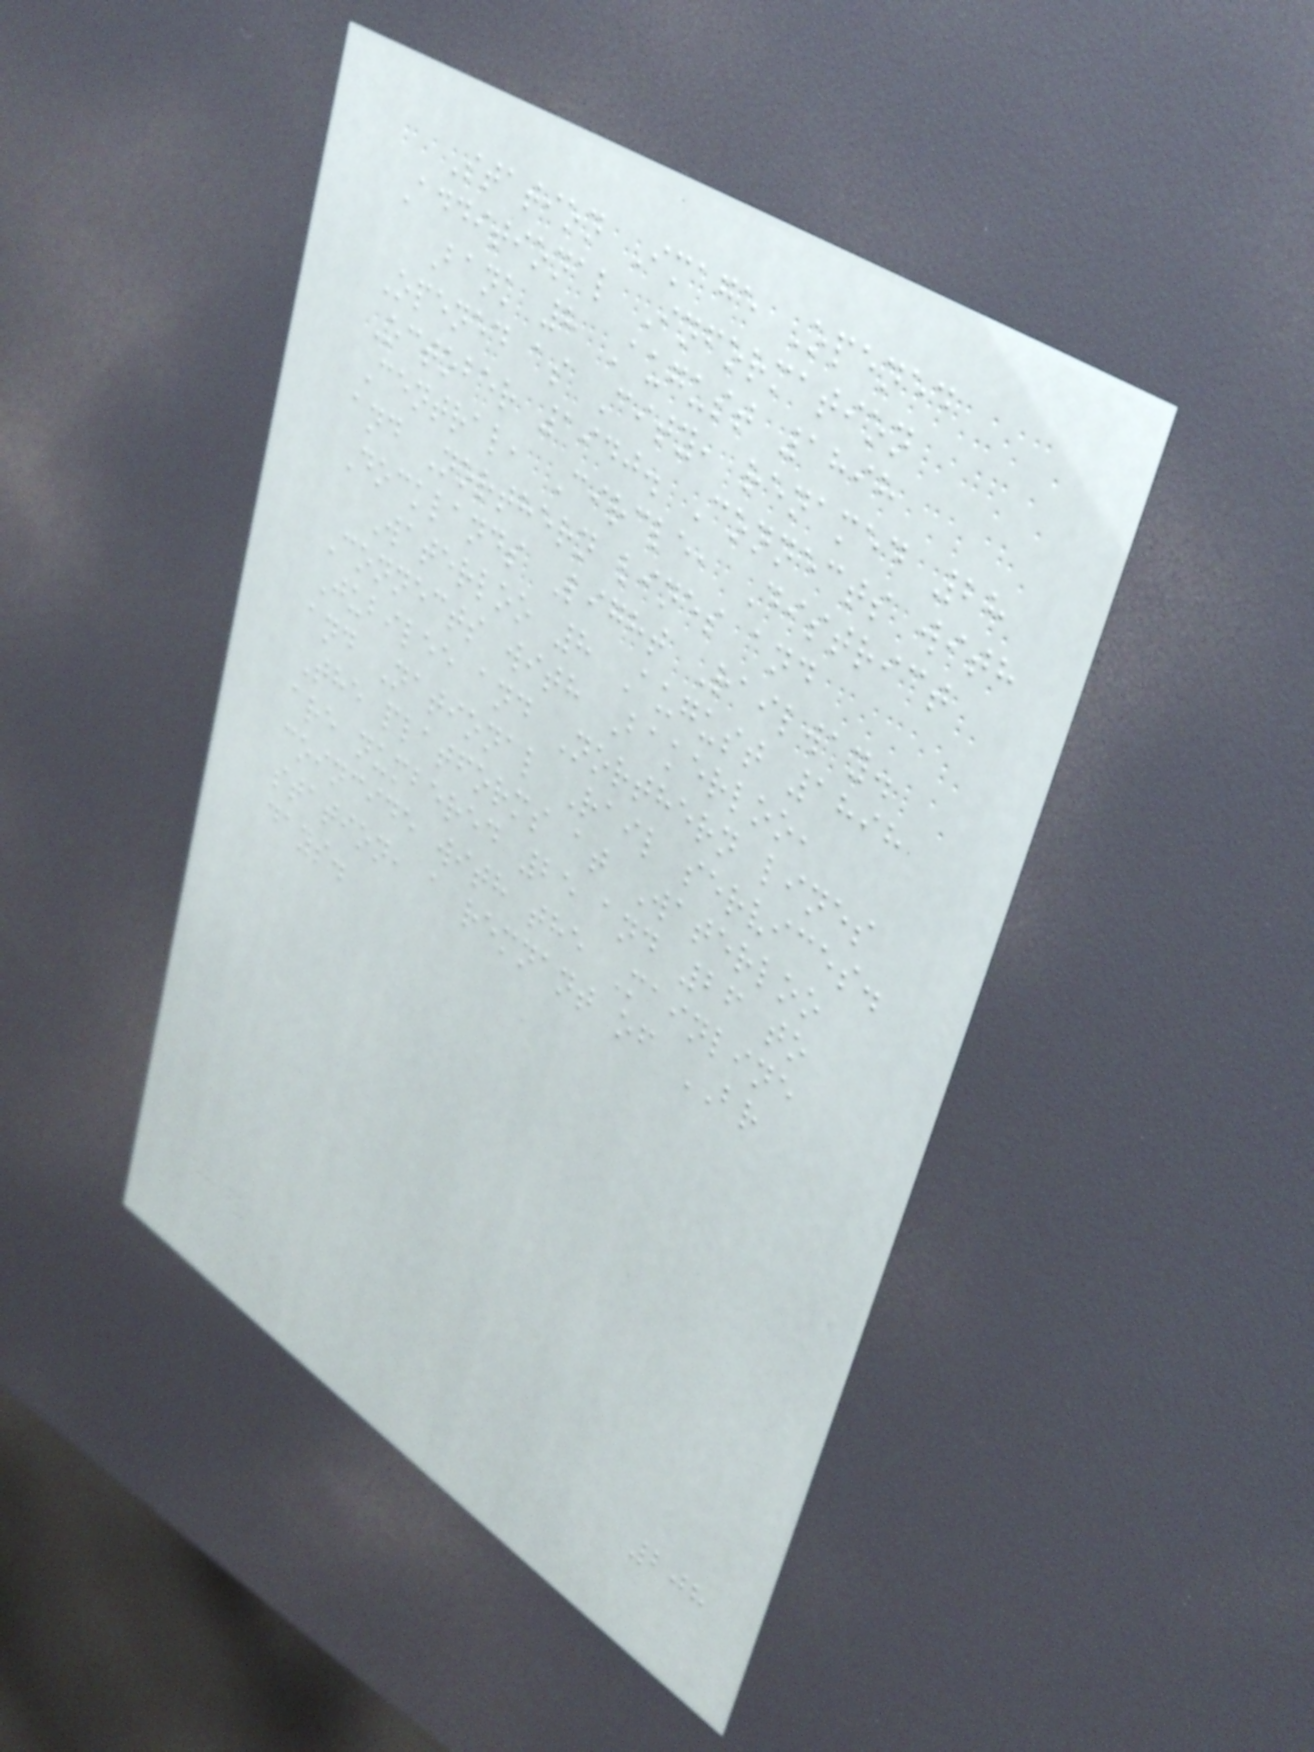Station Image Opened
Additional Information
Bank 8 August 1898
Opened as City, renamed 28
October 1940. Connects with
Central, Circle, District
and Northern lines and
Docklands Light Railway.
Waterloo 8 August 1898
Connects with Bakerloo,
Jubilee and Northern lines
and National Rail services.
The platforms at Waterloo
are numbered 25 and 26 to
coincide with the Mainline
station, a remnant of BR
days.
208
